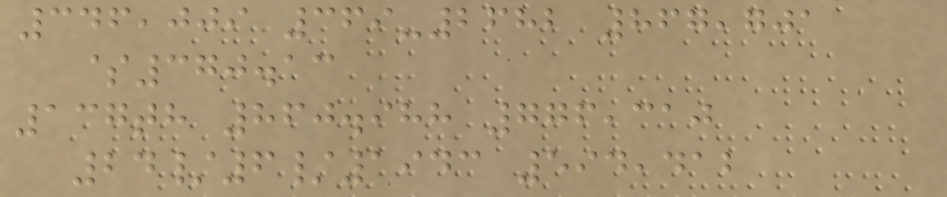346,009 369-2682 867,701
$370.13
137th 860.988 776,310
24/6/1943 594,412
